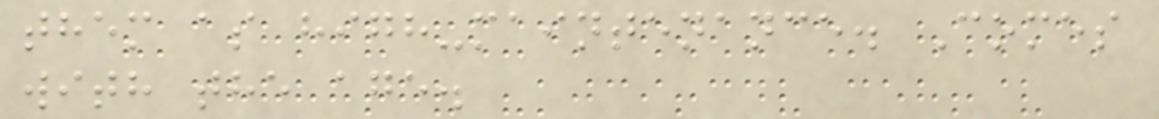them as high-maintenance. Comes
with the age.
